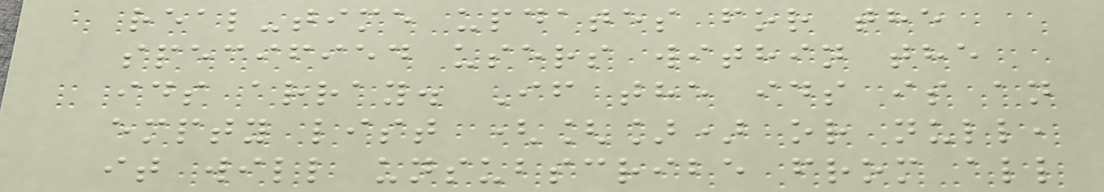real-time updates for the
specified users within the
ids array. If the ids is an
empty list ([]) or null,
it will unsubscribe from all
